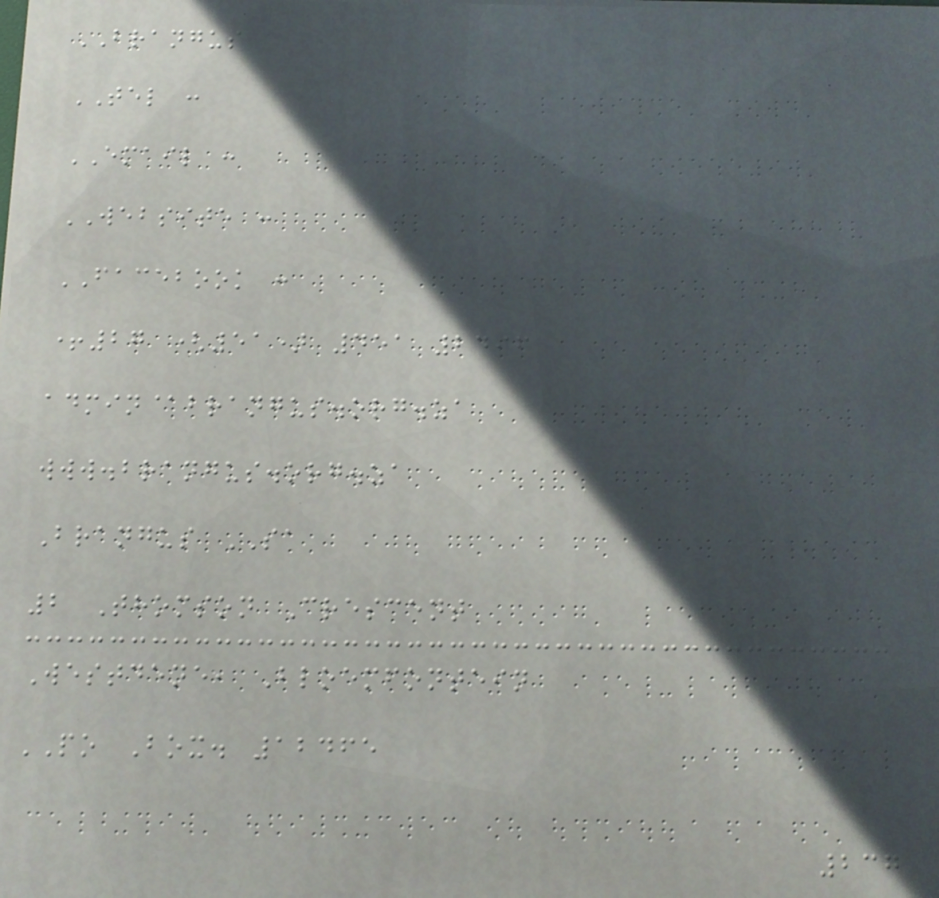BRANGUS
TEL :
EMAIL :
WEBSITE :
FACEBOOK :
+27 (51) 451 2496
admin@brangus.org.za
www.brangus.org.za
Brangus SA
2 Thomson Crescent
Westdene, Bloemfontein
PO Box. 12465
237
